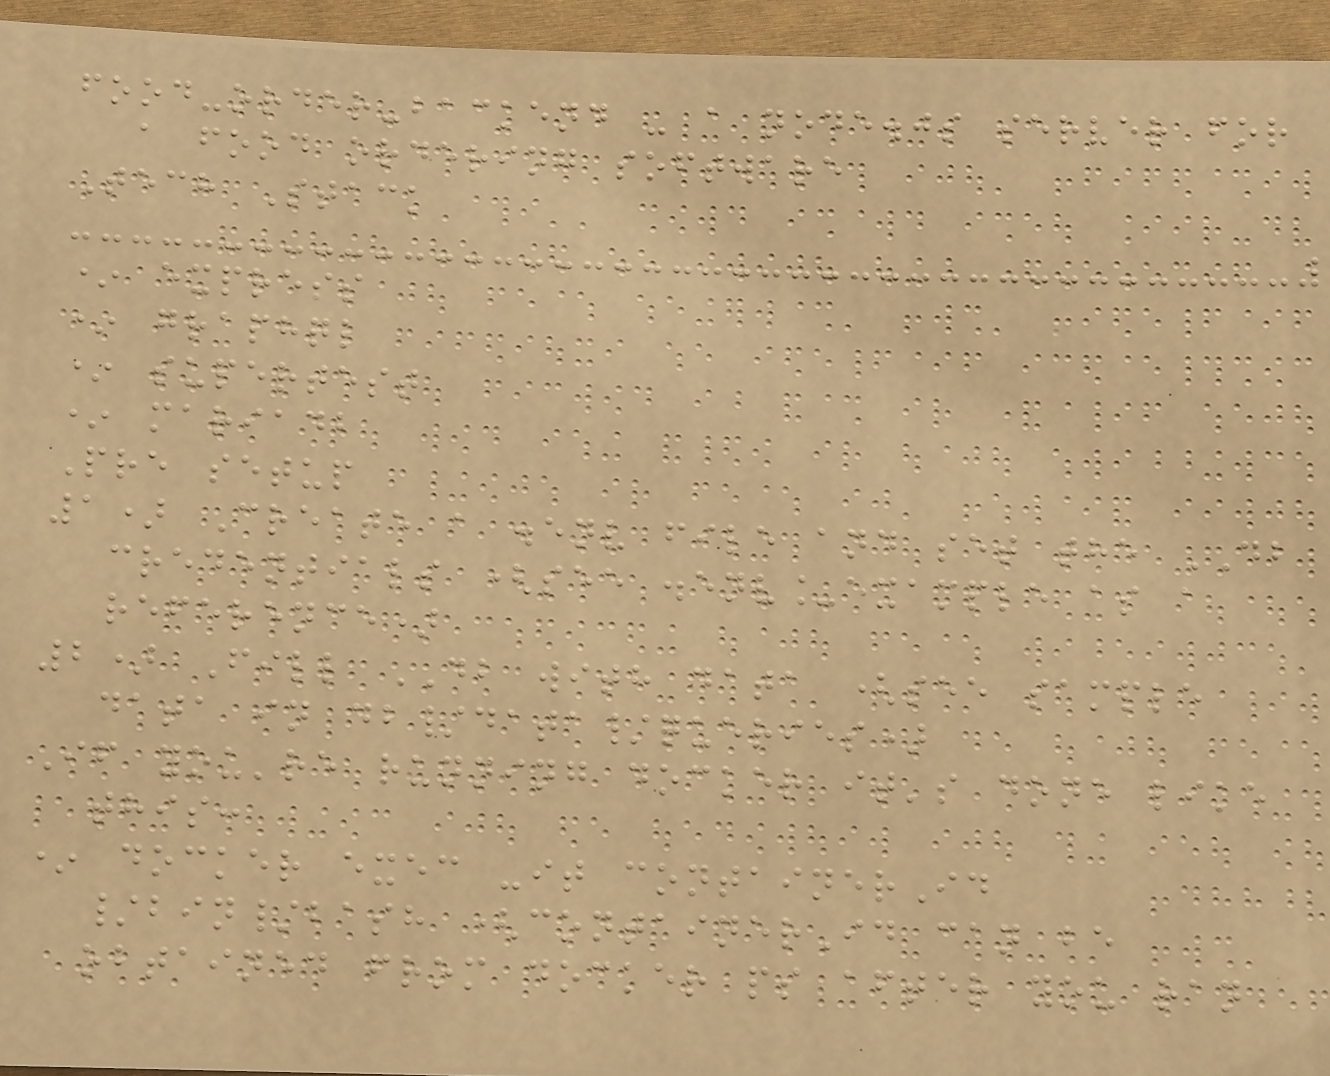food-order-backend - a node.js server for
a food ordering software
Tech Stack
* express
* graphql
* supertest
* mariadb
Pre setup
1) Create a .env file and set the DB
credentials (see .env_example as a
reference)
2) Fill DB with data (see sample
data in db/data/queries)
If you're running docker it's done like
this:
* docker exec -it containerId
/bin/bash (containerId can be
obtained from docker ps after you ran
